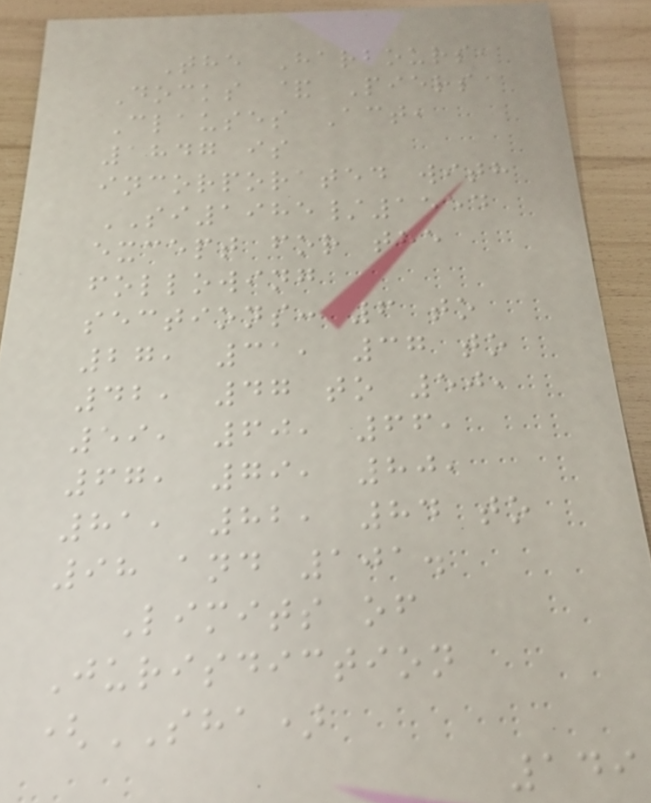The Harbours,
Docks & Piers
Clauses Act,
1847 is
incorporated with
SI1985/1554
except for the
following
sections: 6 to
27, 31, 37 to
42, 47 to 50,
59, 60, 66,
67, 79, 80,
81, 82, 84 to
98 and 101.
Limits of
Jurisdiction
(SHA)
149
